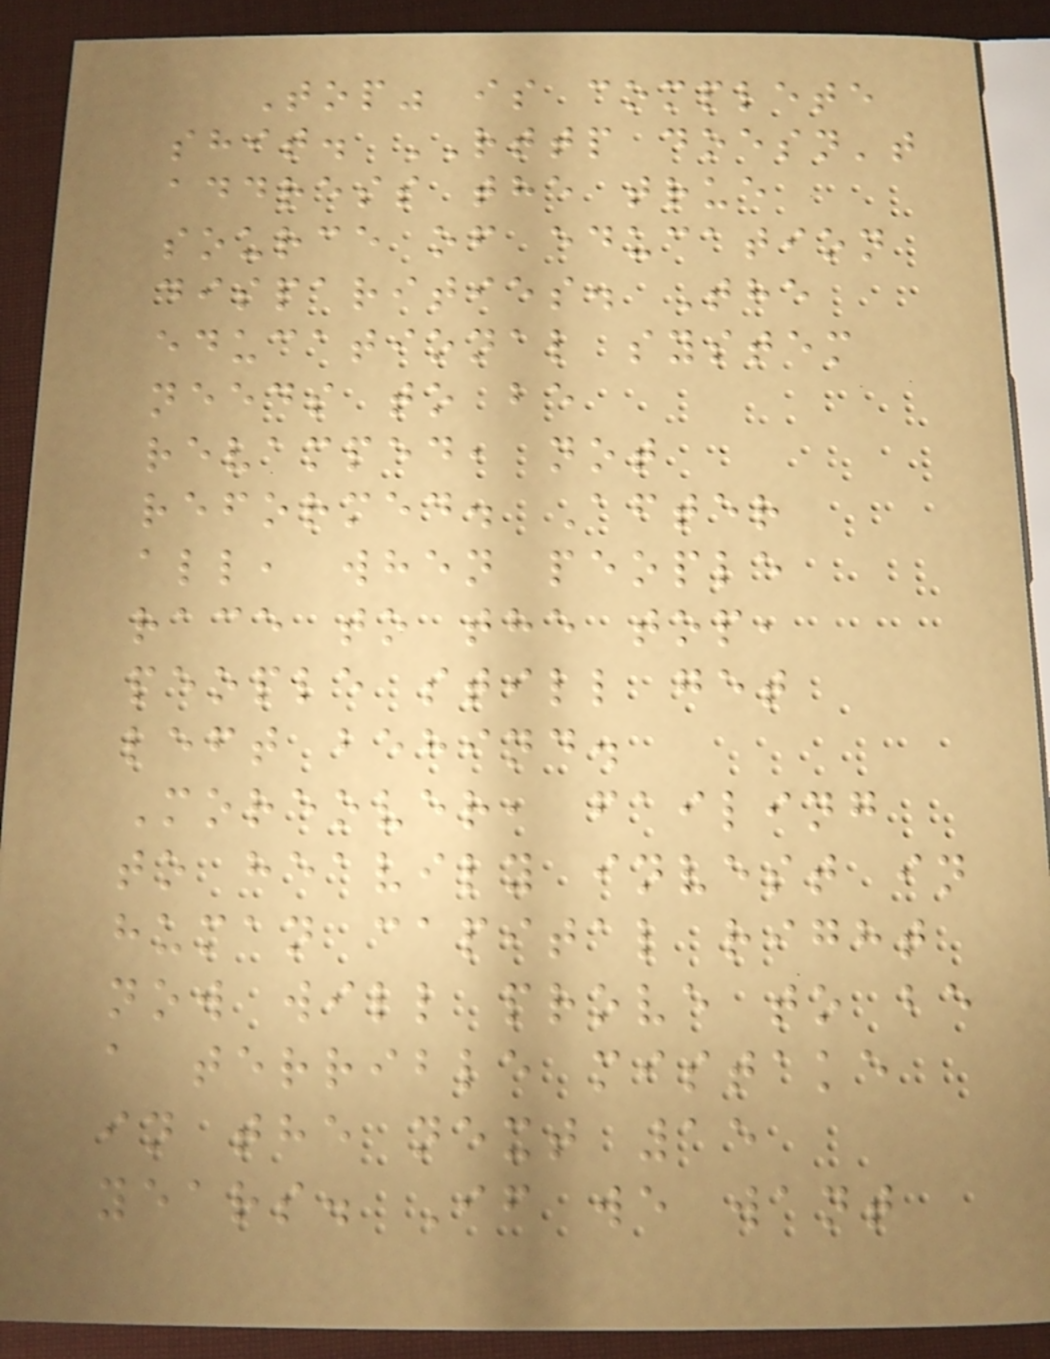Top" is complete
shit. RTTP doesn't
address the true
source of education
disparities. The
educational system
needs to be
revamped, not
reformed. After
all, when people
race to the top,
people still get
left behind.
Moreover, failing
to heavily invest in
human capital right
now will prove to be
a terrible mistake
in the next 15
years. If we want
